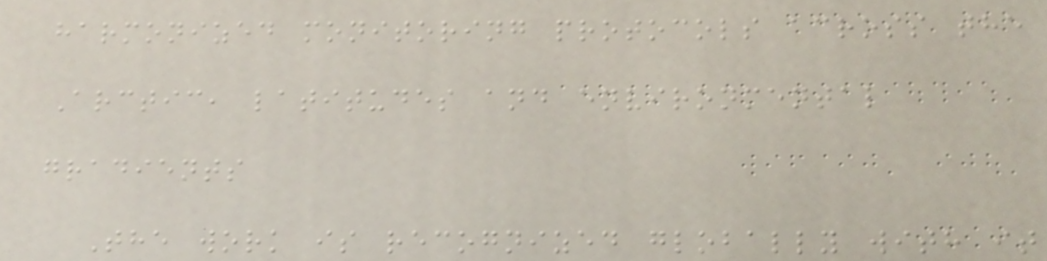harmonized monitoring protocols across the
Arctic, latitudes and environmental
gradients
The work is recognized globally with it
